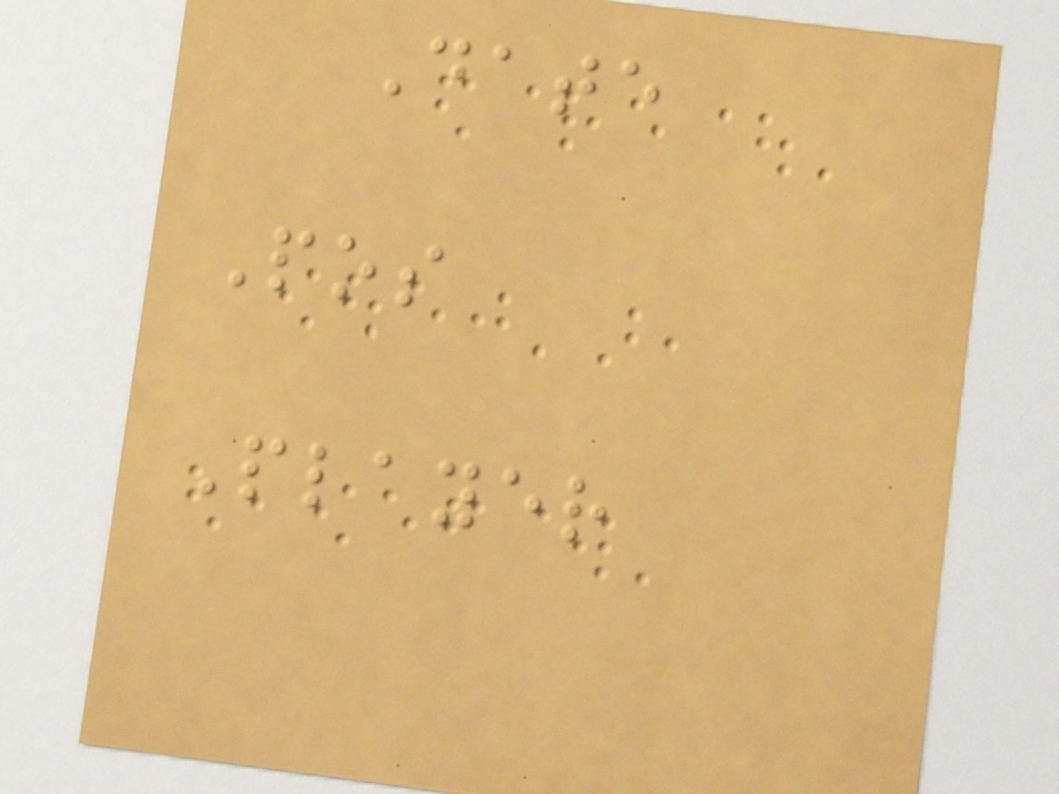Date
Pos
Player
